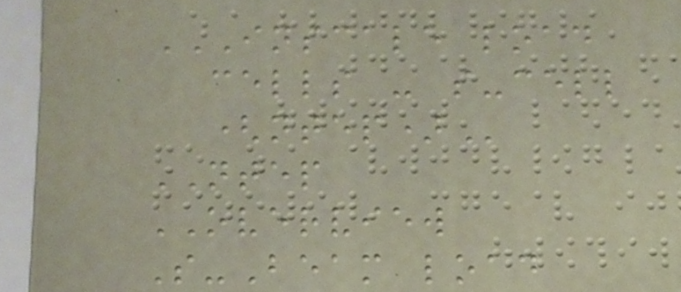INSCALE LOAD
CELLS - S-CELL
(NTEP)
NTEP
OVERVIEW
S-Beam load
